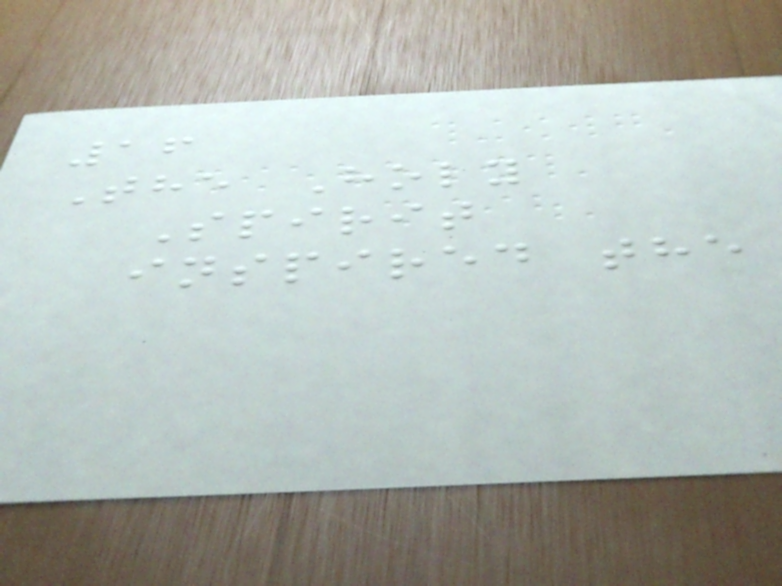16
The Holy
Spirit
inspired the
